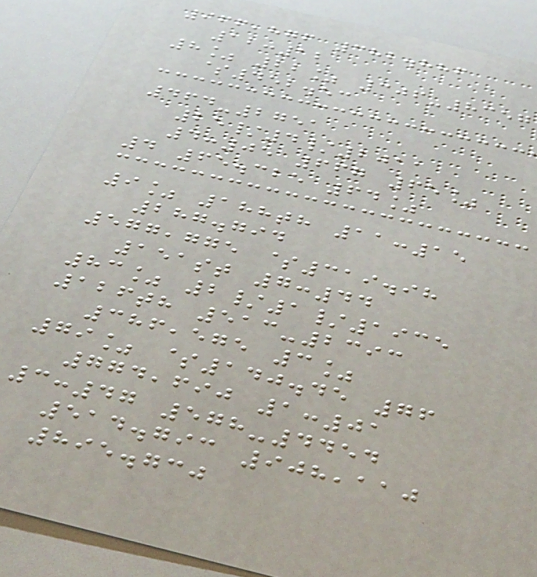966,876 382.886
12:12
8% 22% 306-8357
$452.53
464-2751
25/4/2011
4:05 667 65%
4 65.325 64%
9% 188th 11:15
287.794
577,775 $319.98
151st 7:44
83% 2/1/1935
126th 513-2393
386,575 3%
79% $140.45 76
774,690 1:01
3:47 578-4454
514.793 908,110
895.730
